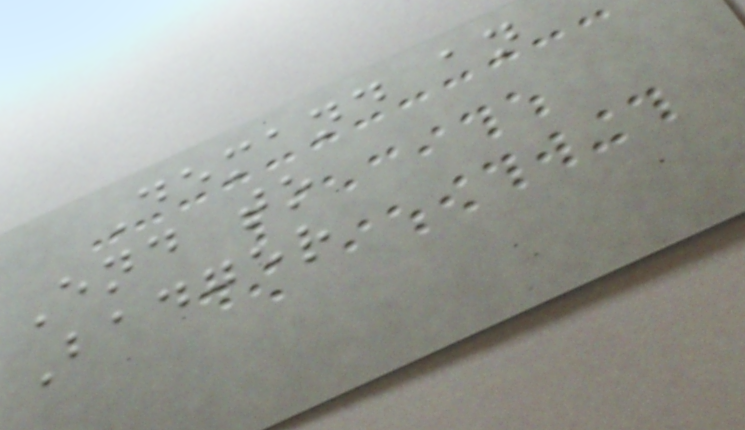Demand an
End to
Badger
